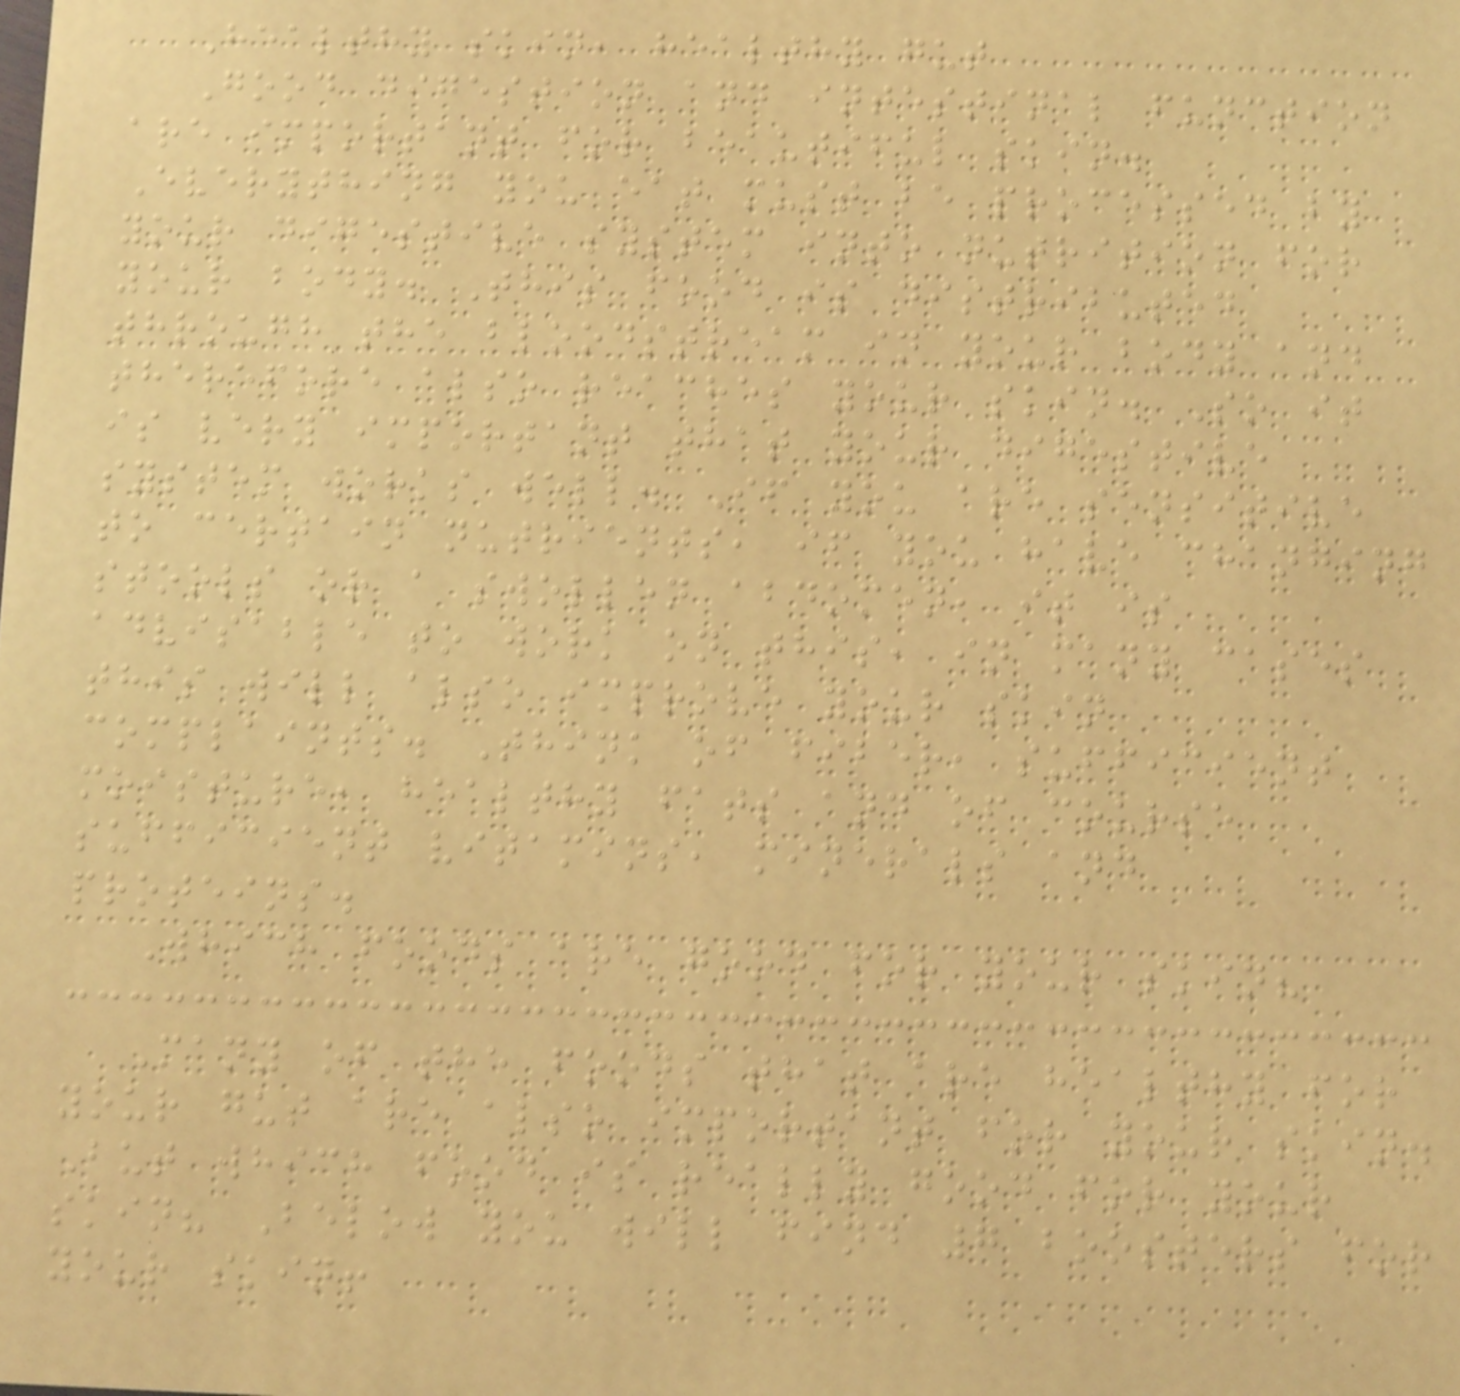Healthy skin, healthy gut
Good digestion and intestinal function
are important for beautiful skin.
Everything you eat must be processed by
your digestive system into nutrition for
your body. This food is distributed
through the bloodstream in your body and
therefore also reaches your skin. So it
is very important that your digestive
system works well. If you are sensitive
to certain nutrients, if you have changing
stools or a swollen abdomen, it is
advisable to work on this, in many cases
this will also improve your skin
complaints. Think of fiber, sufficient
moisture, healthy fats and of course
sufficient vitamins, minerals and
proteins.
Which foods are good for your skin?
Many of the foods that are healthy for
your gut are also important for your skin.
But which food is really good for your
skin? Below you will find 7 boosters for
your skin!
